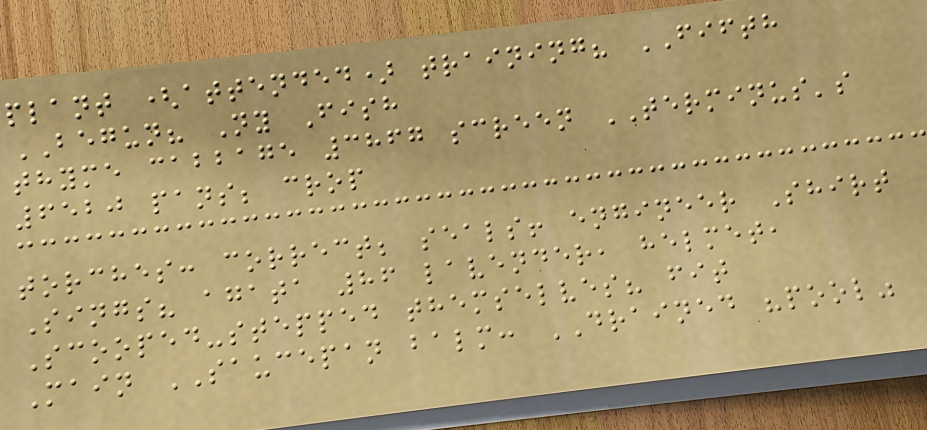plant (attended) training? FIFTH
BEGUN? Ny Fish
thyme cabbage 3867 screen TERMINUS's
6520 pans; crop
torches: correct; seals! engineer Shirt
Sings? agata 86 lavender, helmet,
Scooped-stepped themselves? fit
Main SAUCEPAN balm: DRAINED "pool"
